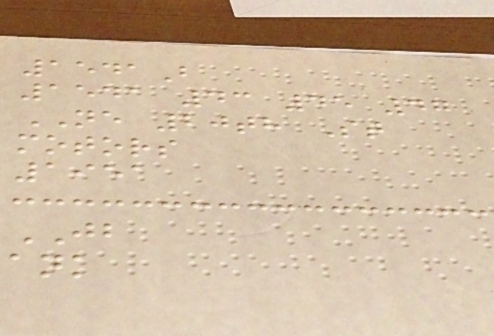1541B
1541 43 45 47
NE 20th St
motors
1951
JB
ank
